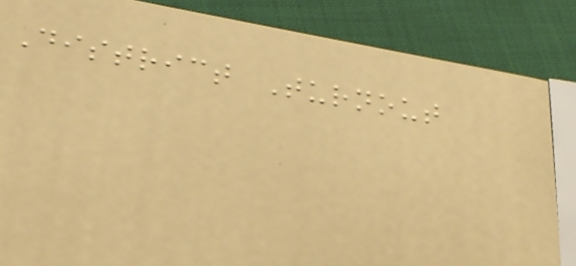District Turnout
